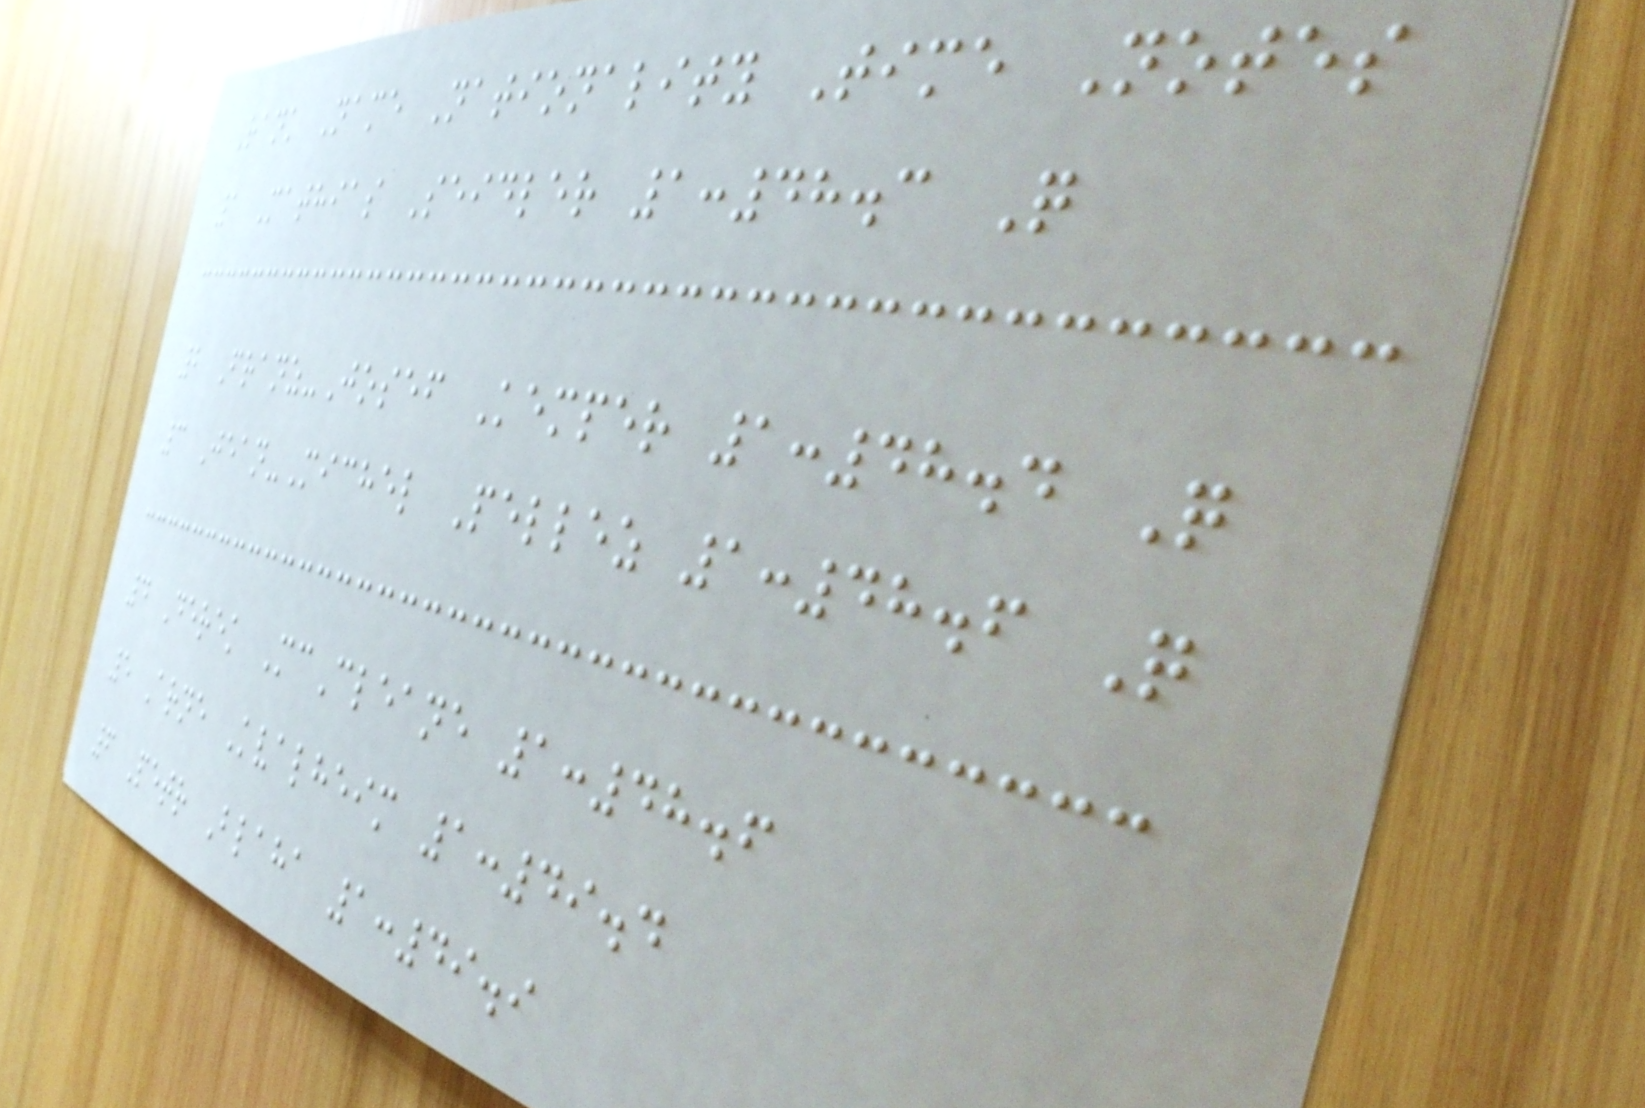Rank Name Nationality Time Notes
1 Mathias Seidler 1:48.3 Q
2 Franz-Josef Kemper 1:48.4 Q
3 Jean-Michel Pellez 1:48.6 Q
4 Derek McCleane 1:48.6
5 Arne Kvalheim 1:49.4
6 Petr Blaha 1:49.9
